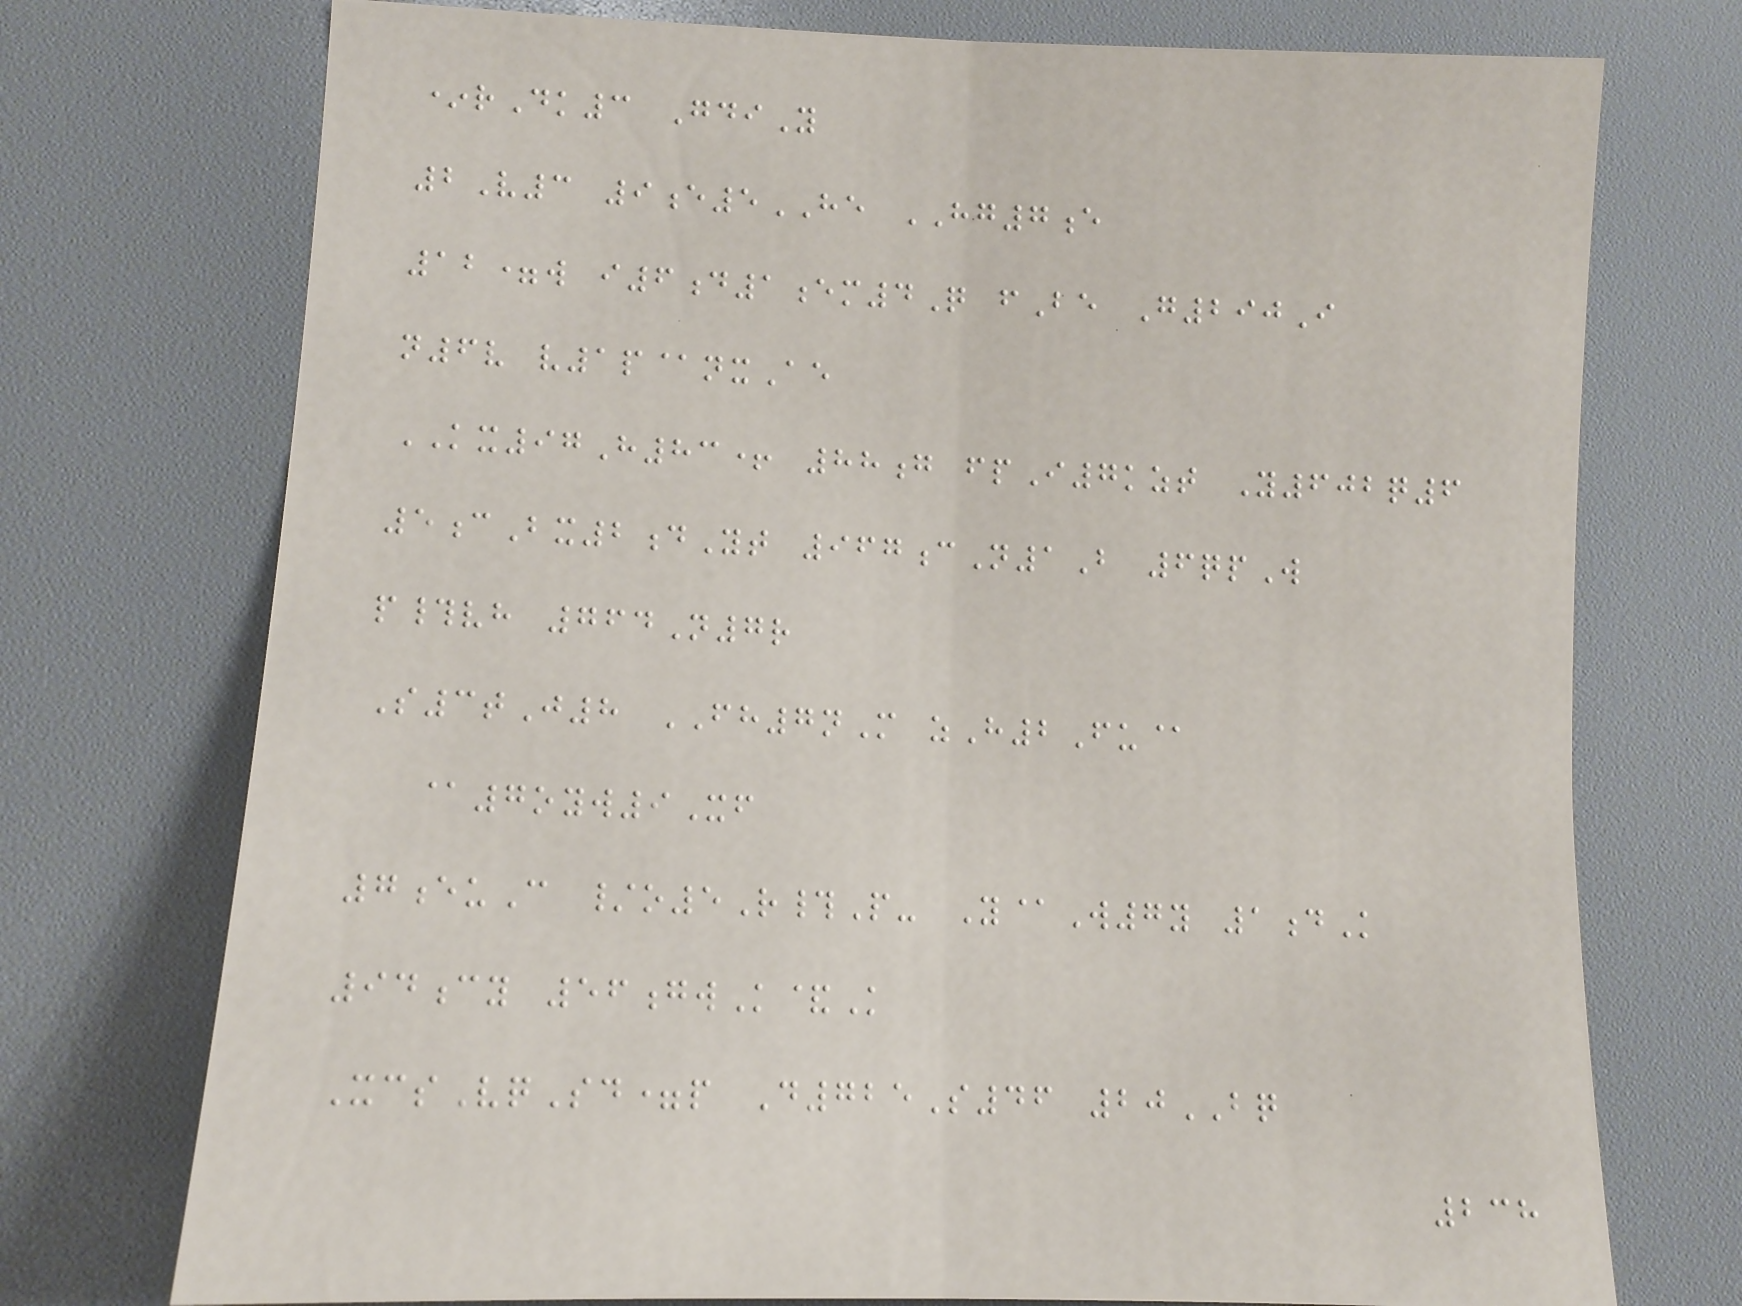*rDk3 GdiY
2V3 9e5HE HG7e
12=w i6d1em4Q fBe G290I
n6v v1p@nxAe
KX97H83+ 88g fpI7kzt Y602q6
5cBx2dYt 967cN1B 6qpW
p#vh 764N7r
S3tJ8 FH7nM zH2Fu@
@7oyw9Xf
7euC /o5R#P- Y@W7y 1dK
94cy 56gwK&K
XcsVqSd=p D725S46 20BQ
238
